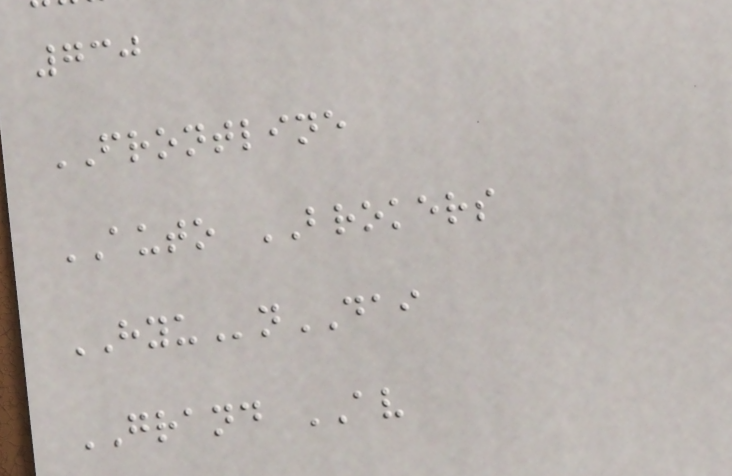730
FRONTLINE
AUTO BROKERS
HYUnDAI
GRAND AV
